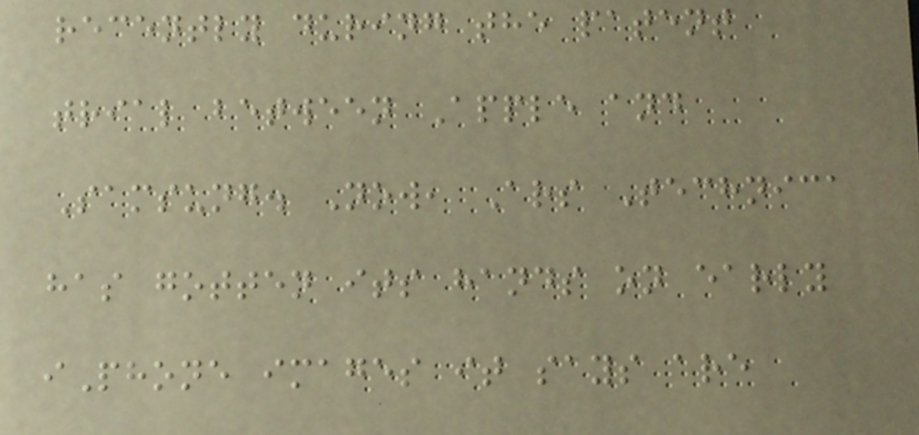recently during the patent
trial between Apple and
Samsung. Now, Ars Technica
has gotten its hands on early
iPhone images it says are
